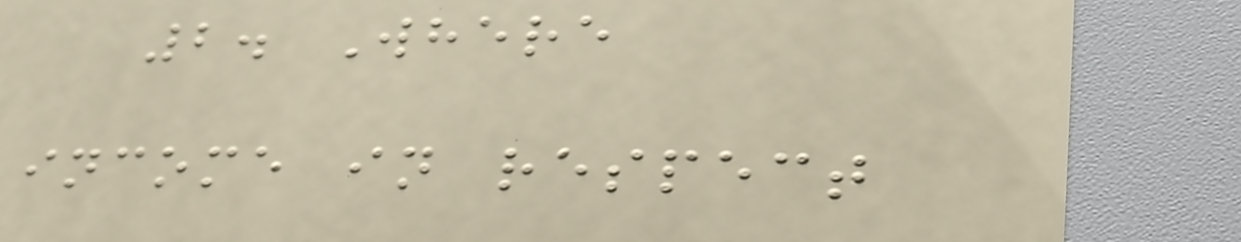2. Where
income in respect
